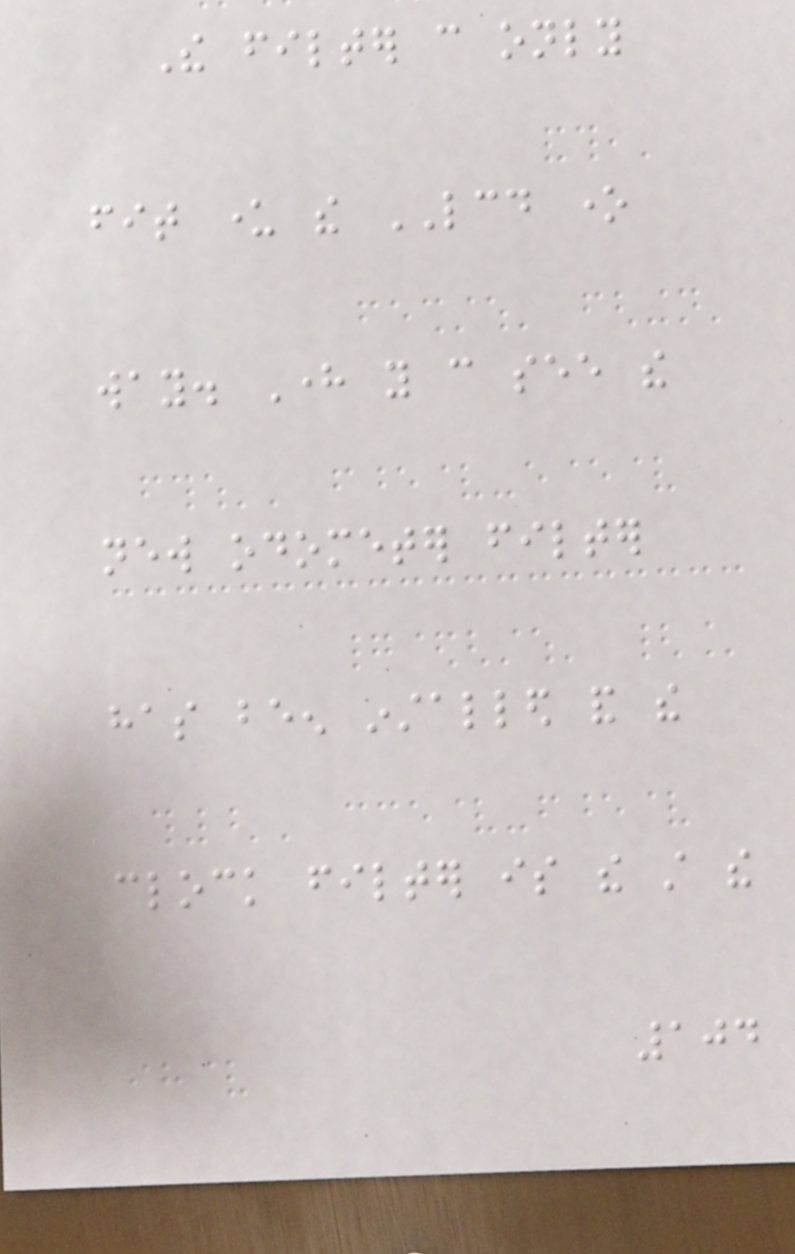The filter can only
fit under the LCD one
way. Here you can see the
new odometer filter
has been installed and the
clock filter is the still the
104
